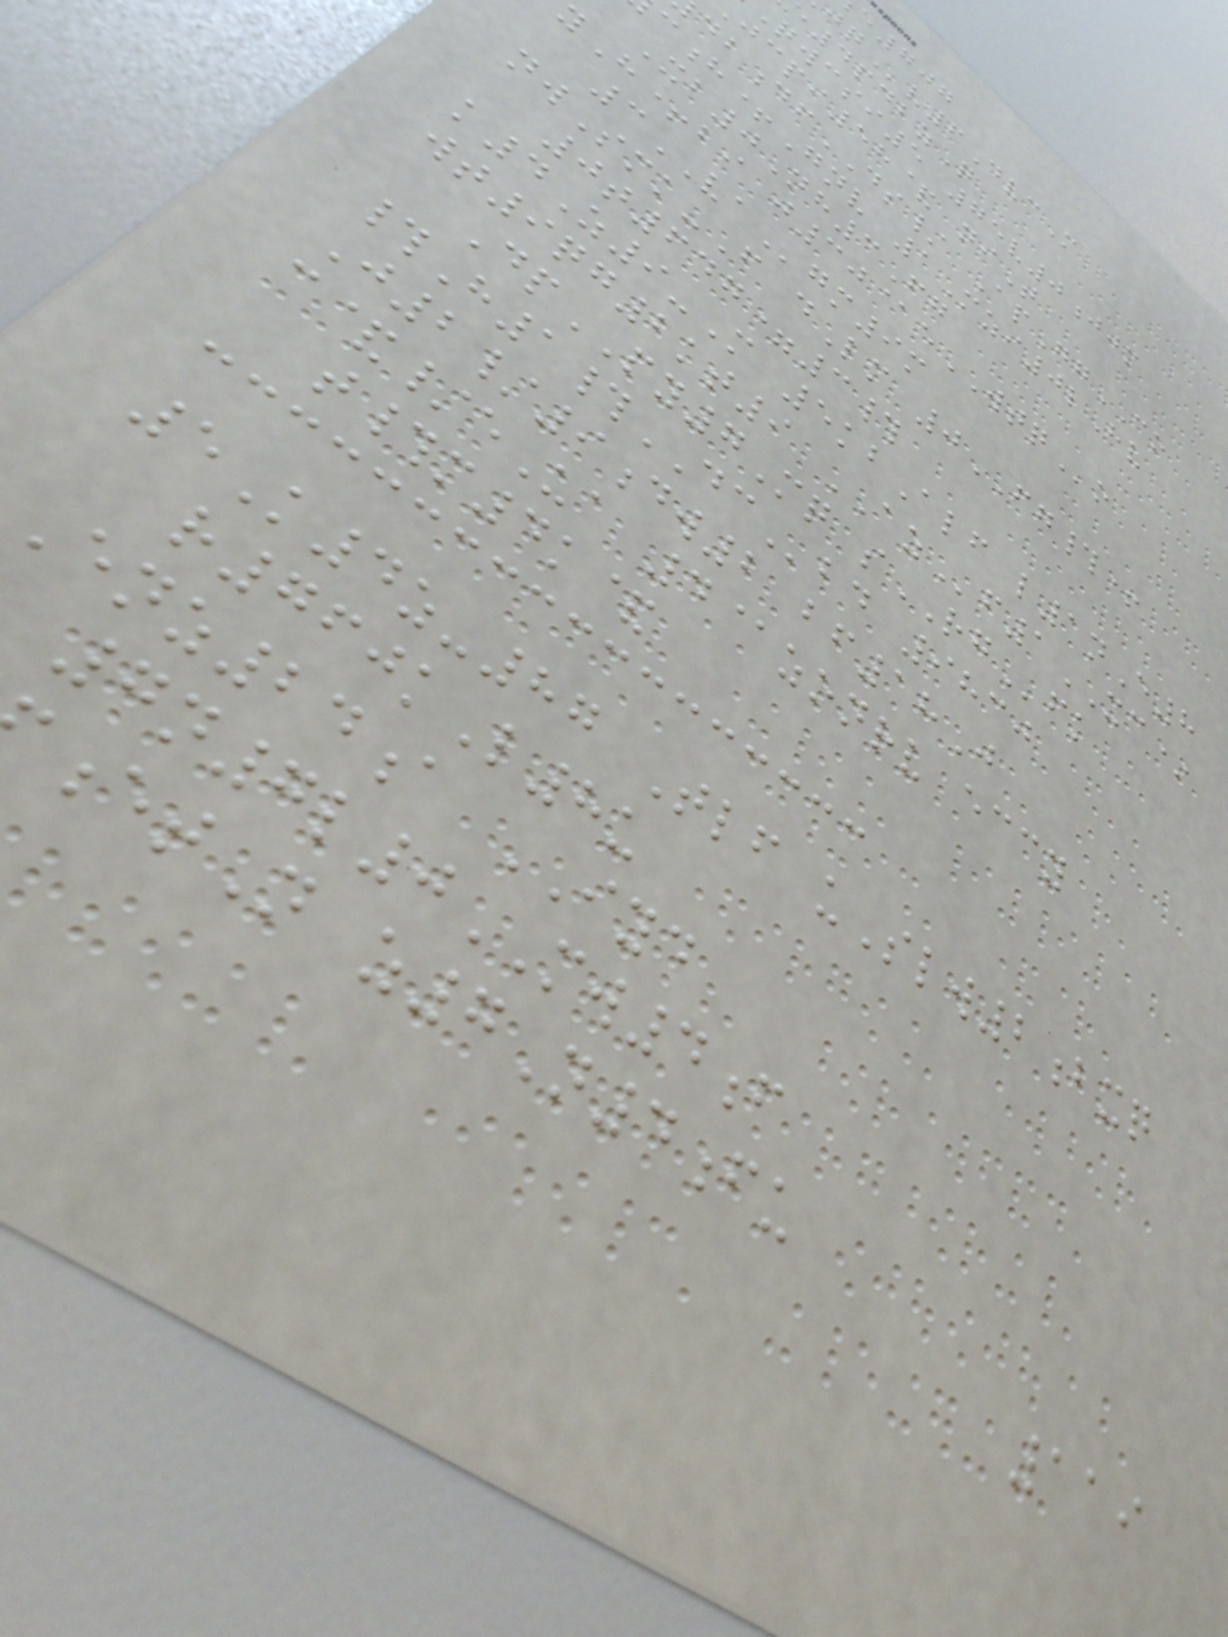e707
v6DvcM
e4pdbzQ
qwcsi5 75v0jjm
jcpi58& niT
dfDS/ ApGgCO
h+Gnv 1Mzi0lHv
Xb0Nh3Fg
yH+bi j30@eWTQo
3VAgm9m
nwSmk-F dLm 0FG#+
0t647=3#
k4Z9-M 5kbAlf l1nE8
wt9qg2kt9 AZf1XC*
DpPY7Mq sRGfk
#H1#DCbd 9830
J2/9dw2 bf18J
c&/eUa 4@zonrv eccy
t#m4k&
5K4z-87 Tlf uSlw2bxq
r760kL8u
Enz24a IYD
7n7l0MW4f
etN z7N4fu
119
